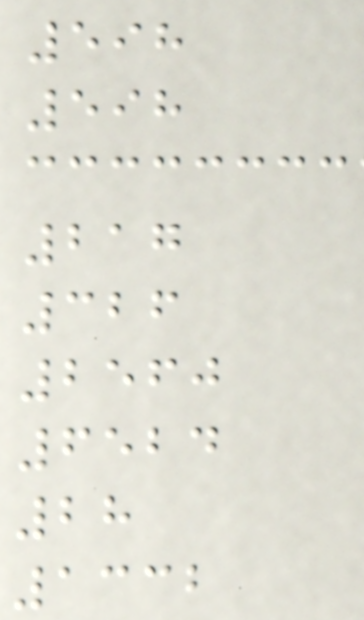598
598
217
326
2560
6524
28
1332
